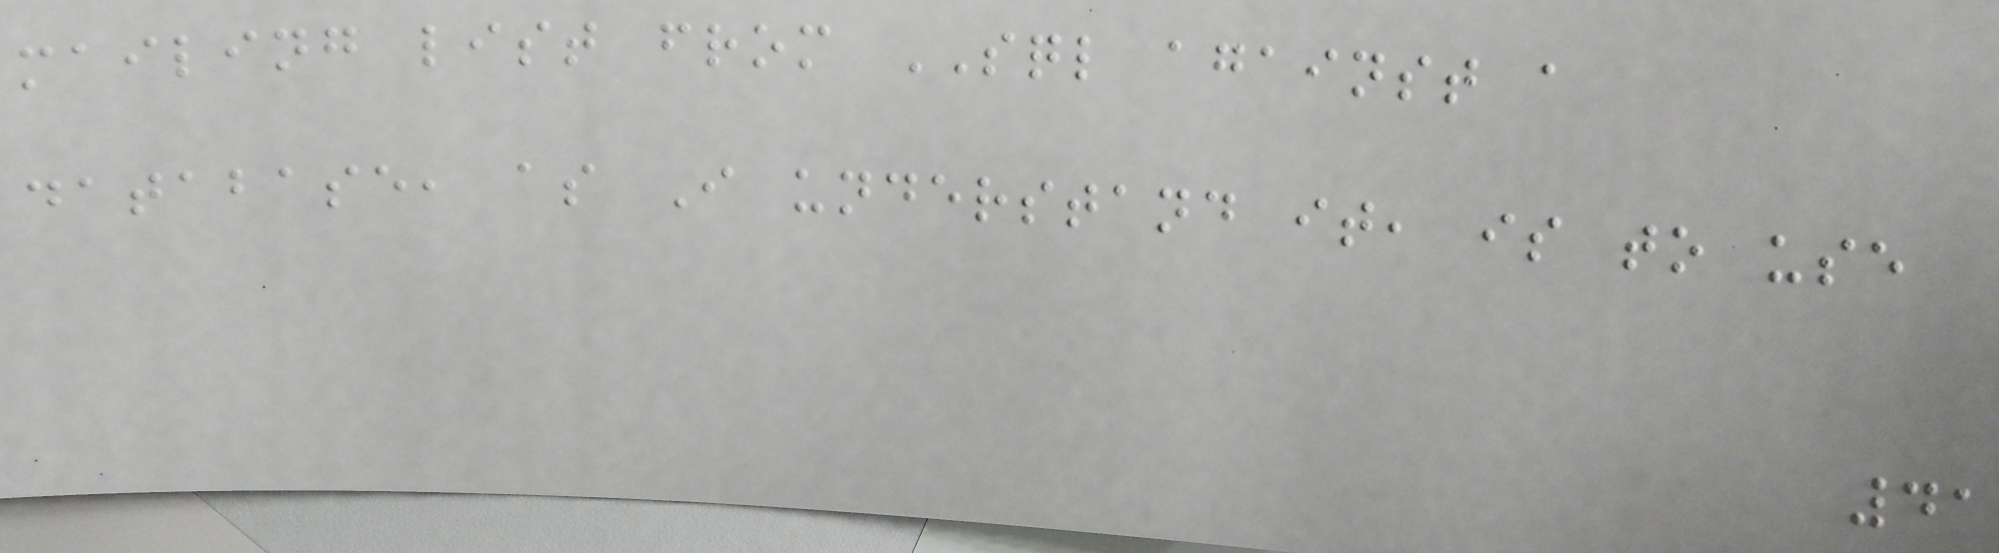mailing list from SQL against a
database, as I understand it, is to use
41
